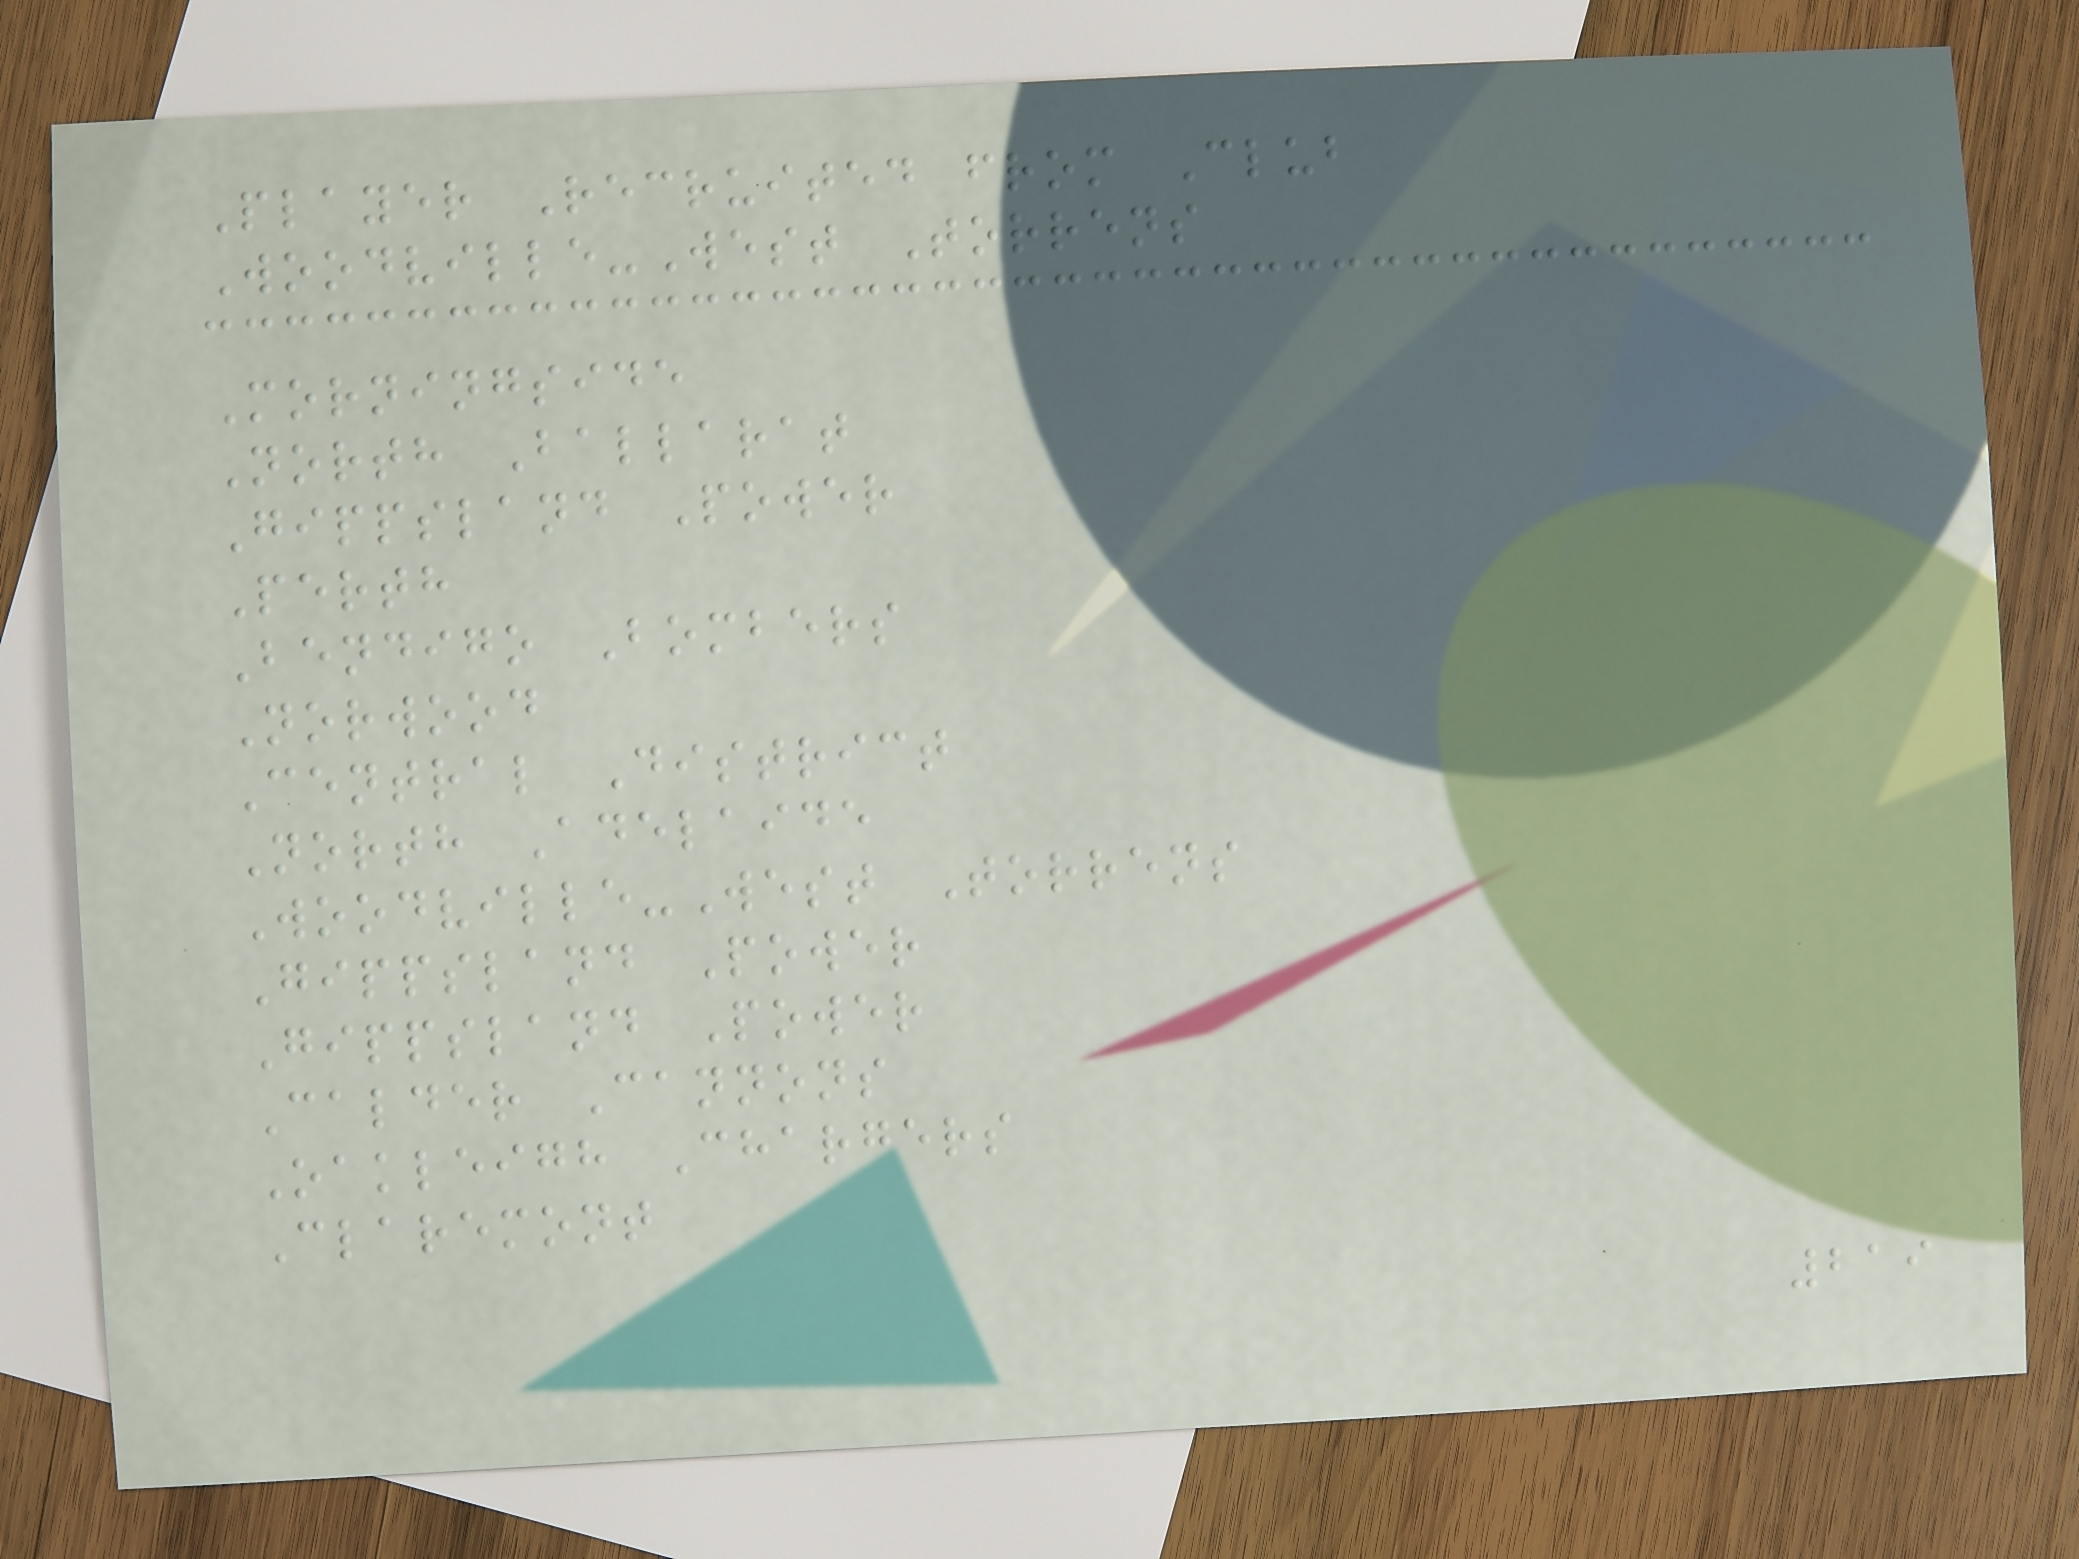Player Recruited from Club
Woodville-West Torrens
Morningside
North Ballarat
Gippsland Power
Perth
Bendigo Bombers
Norwood
Central District
North Adelaide
Woodville-West Torrens
Gippsland Power
Gippsland Power
Calder Cannons
Oakleigh Chargers
Claremont
219
